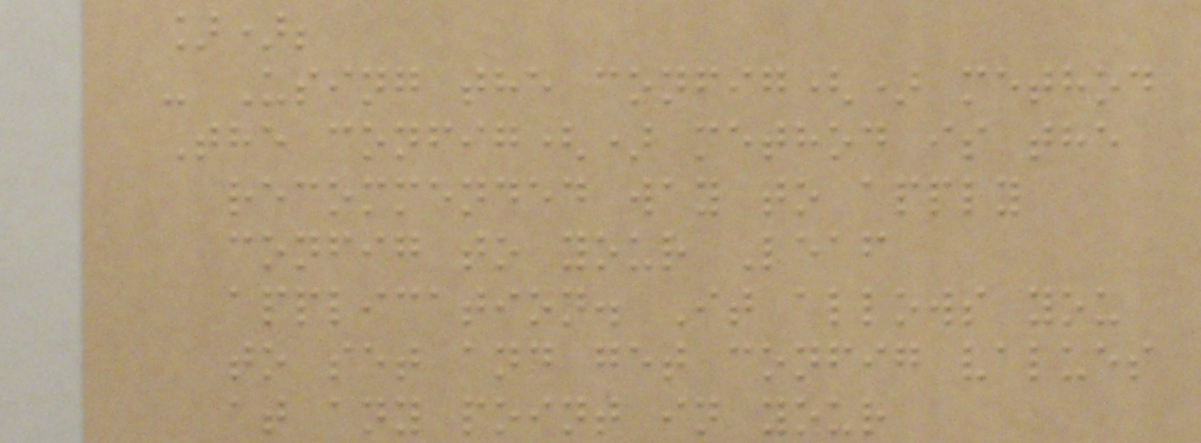]);
- Using the config() method
The config() method is the
recommended way to apply
config to your Leaf
application. It allows you
to set and get config values
at any point in your
